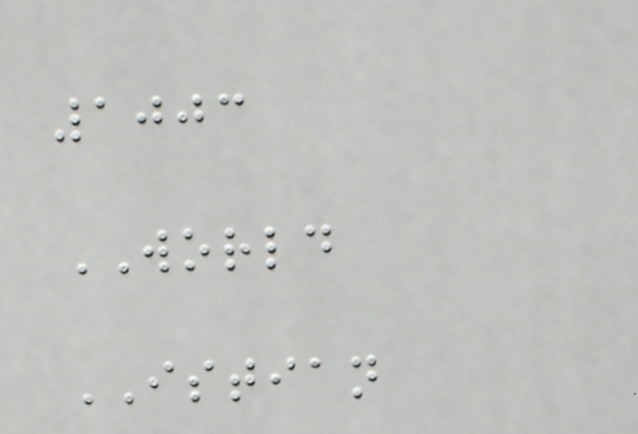1003
WORLD
ISTIAN
